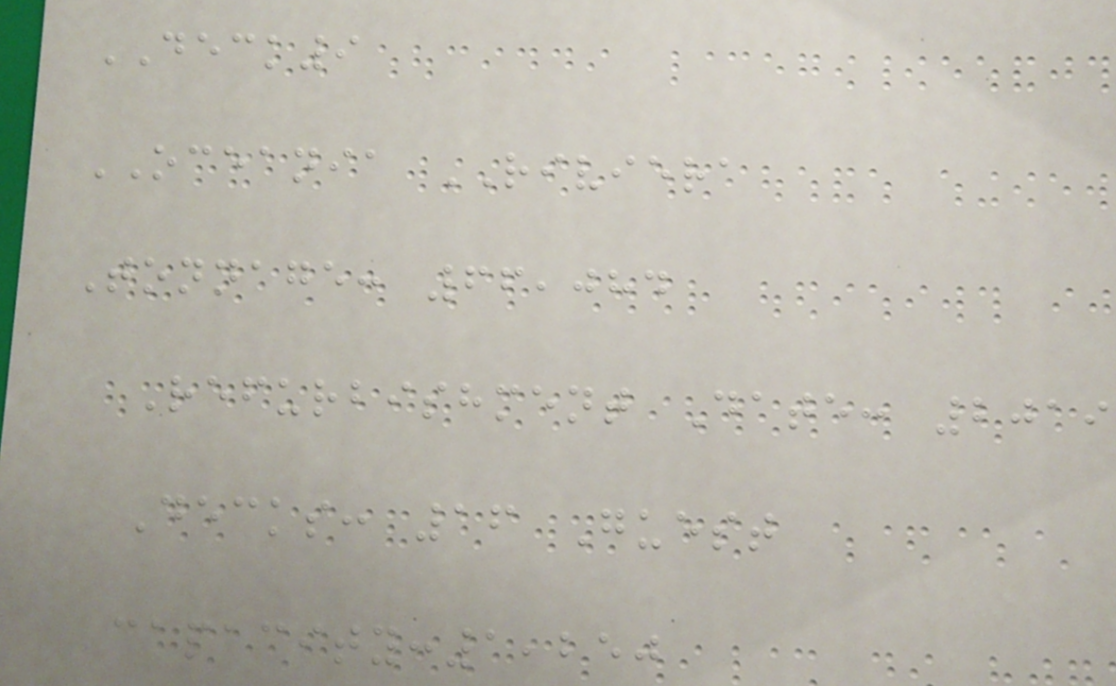DECK9
OCEANIA RIVIERA
Tonnage: 66,084
Refurbishment Date: 2019
Decks: 16 Guest
capacity:1,250
